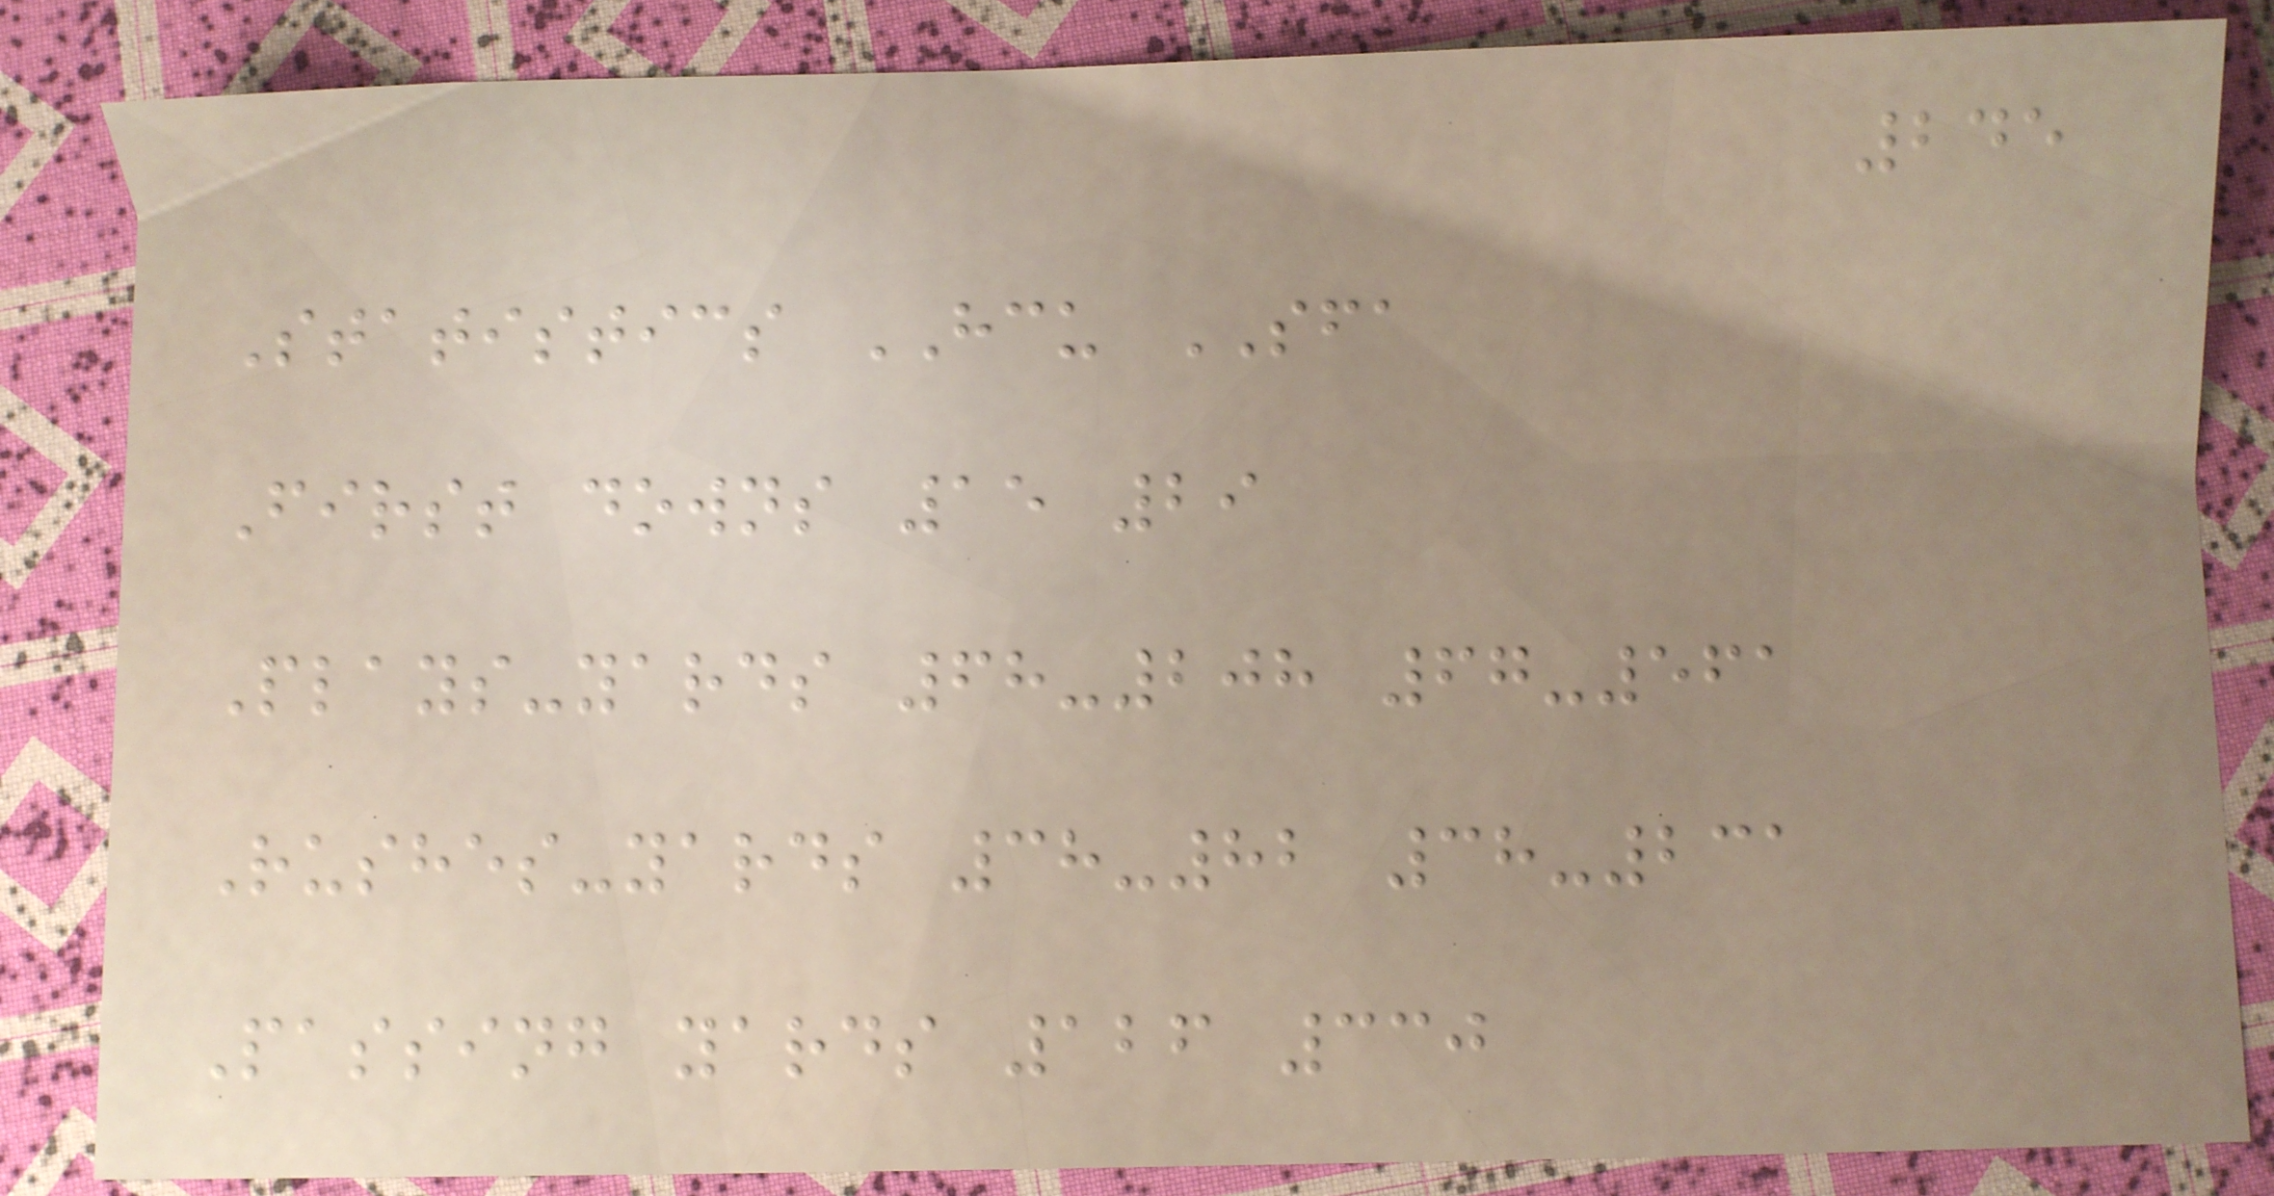245
Statistics HCU SFA
First downs 15 29
Plays-yards 68-208 67-561
Rushes-yards 38-82 38-231
Passing yards 126 330
